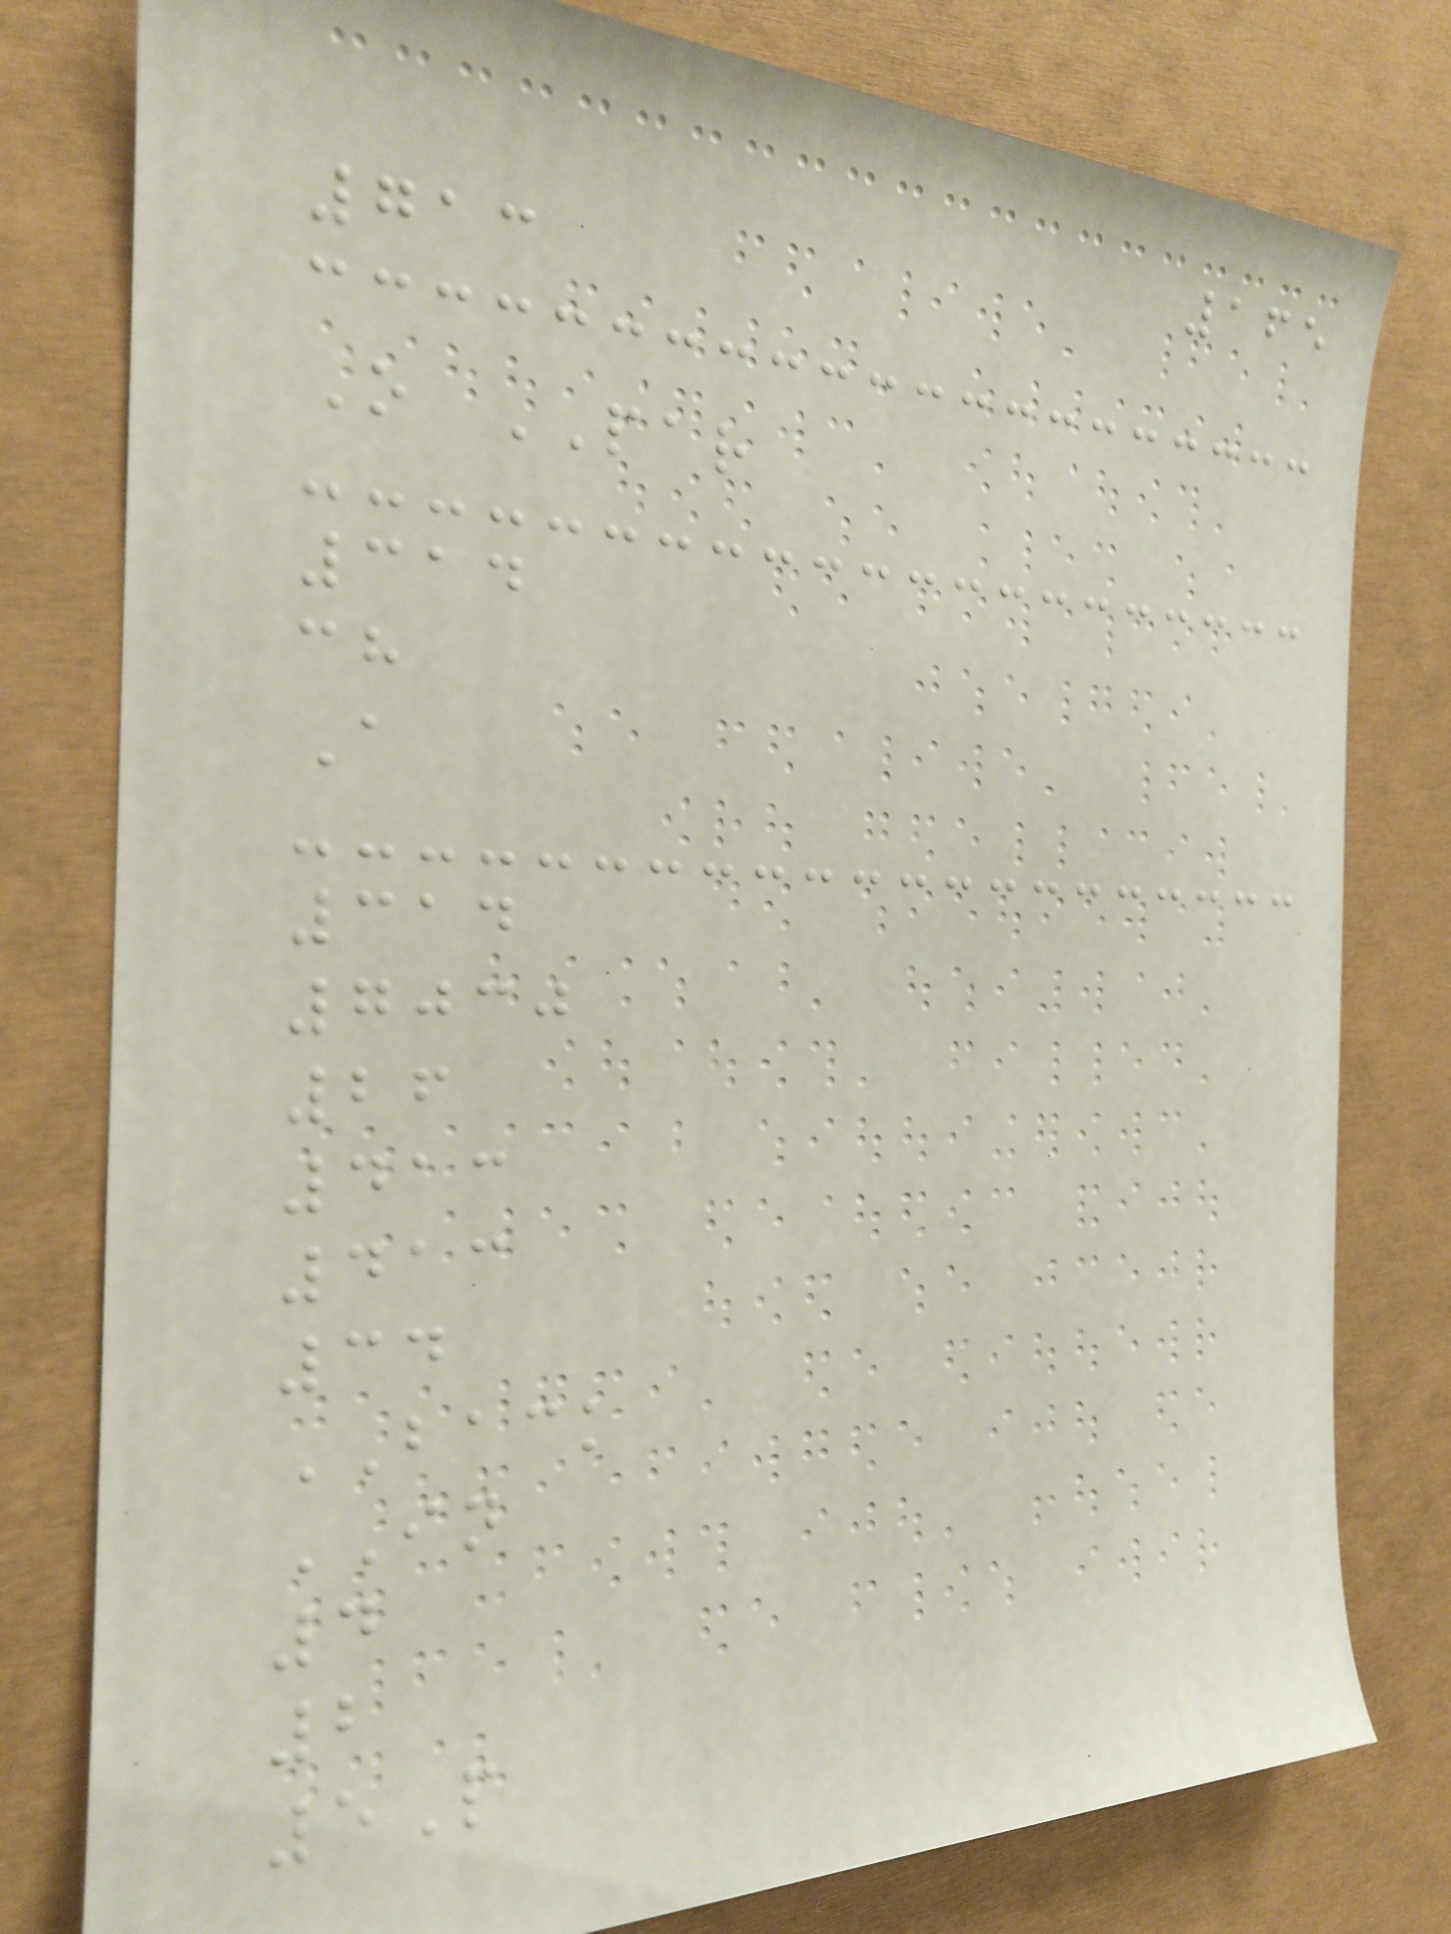165
713
O PAR
314
ch
A
314
7030
26
413
413
34
BACK
IN
4
2
5P
